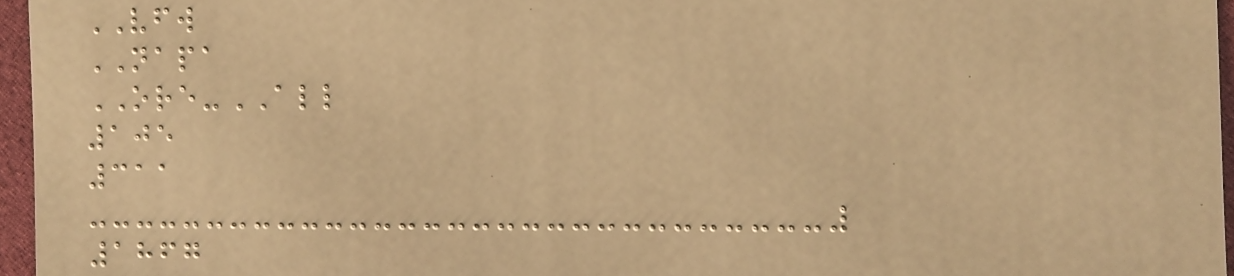VFW
NAPA
ORE-ALL
105
311
1867
